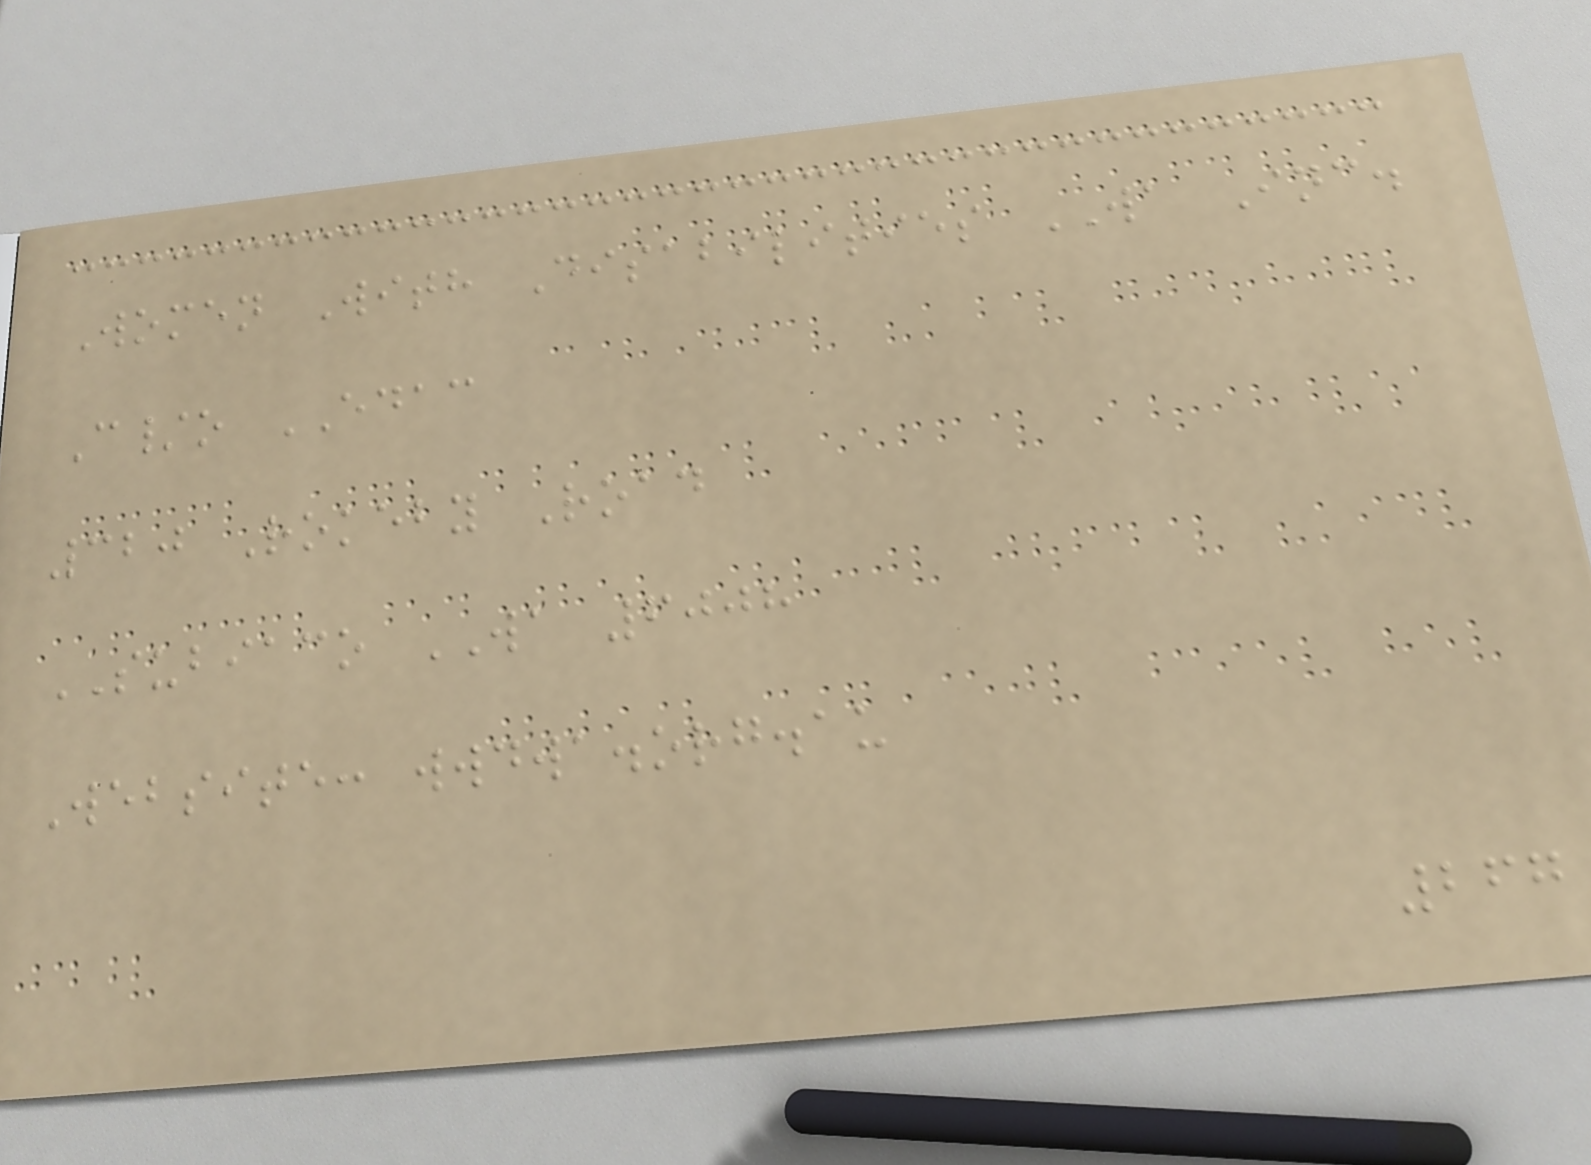Women With Disabilities WA Inc.
C/o EDAC
320 Rokeby Road
SUBIACO WA 6008
Website: wwdwa.org.au
267
